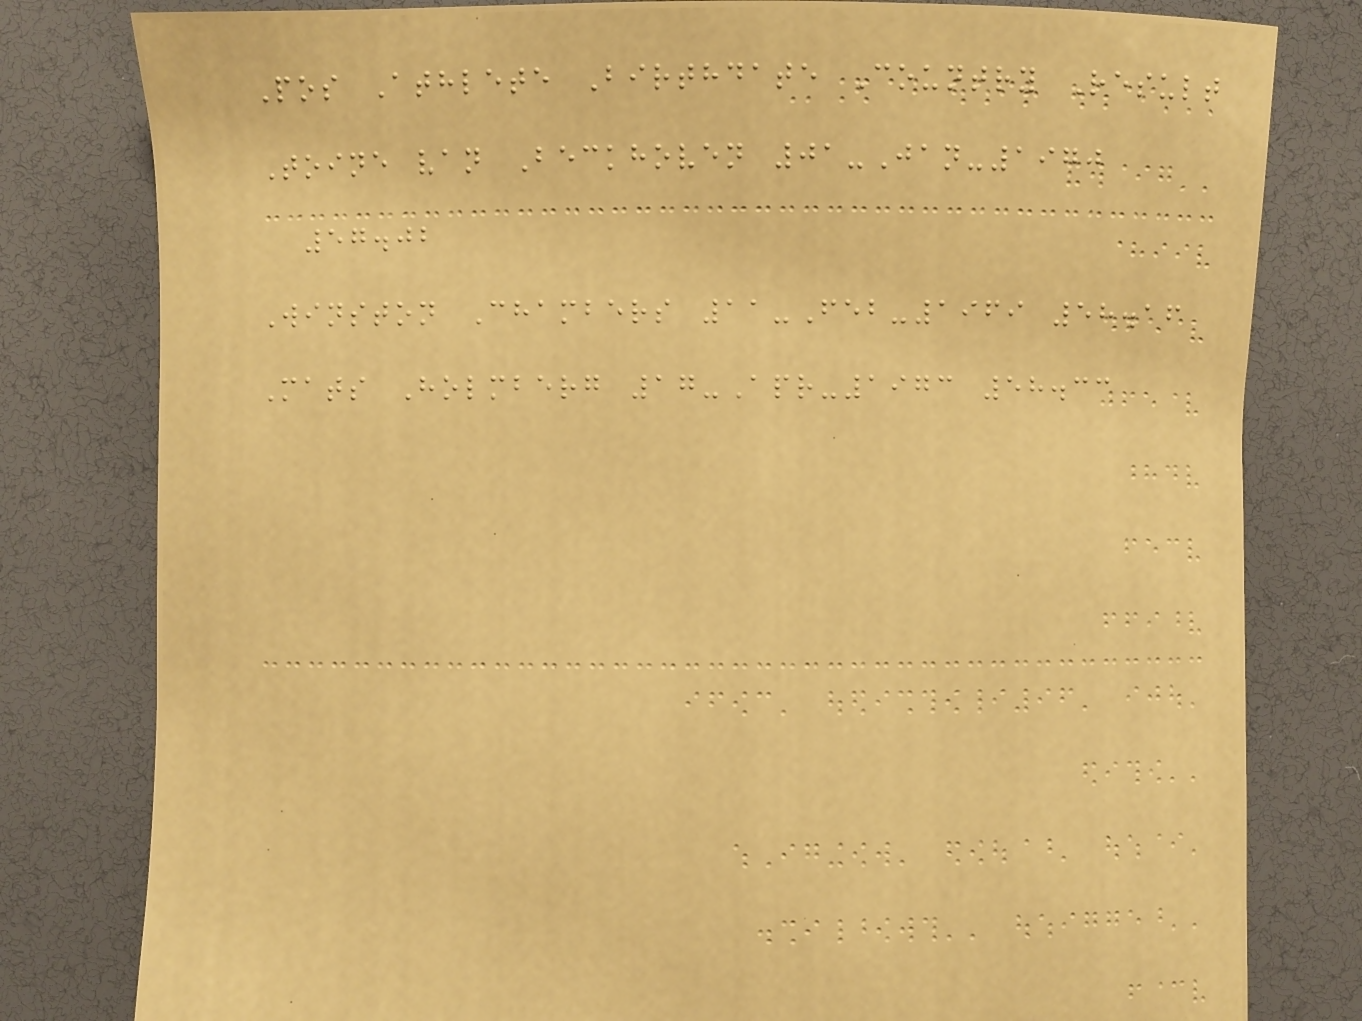Pos Athlete Birthdate Country Result
Toine van Beckhoven 01-Jan-1970
57.02
Winston Chambers 11-Feb-1969 58.16
Mats Holmberg 17-Apr-1973 58.33
